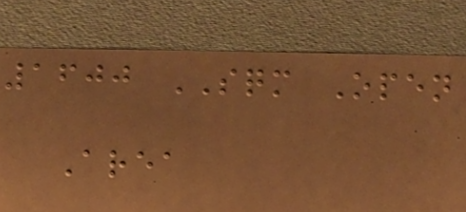1600 SQM Open
Area
